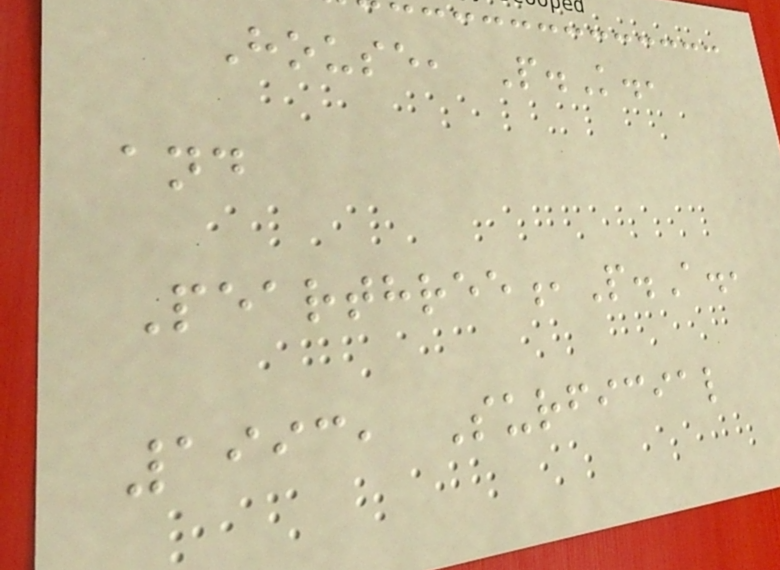House, P.K.,
and
Pearthree,P.A.,
1993, Surficial
